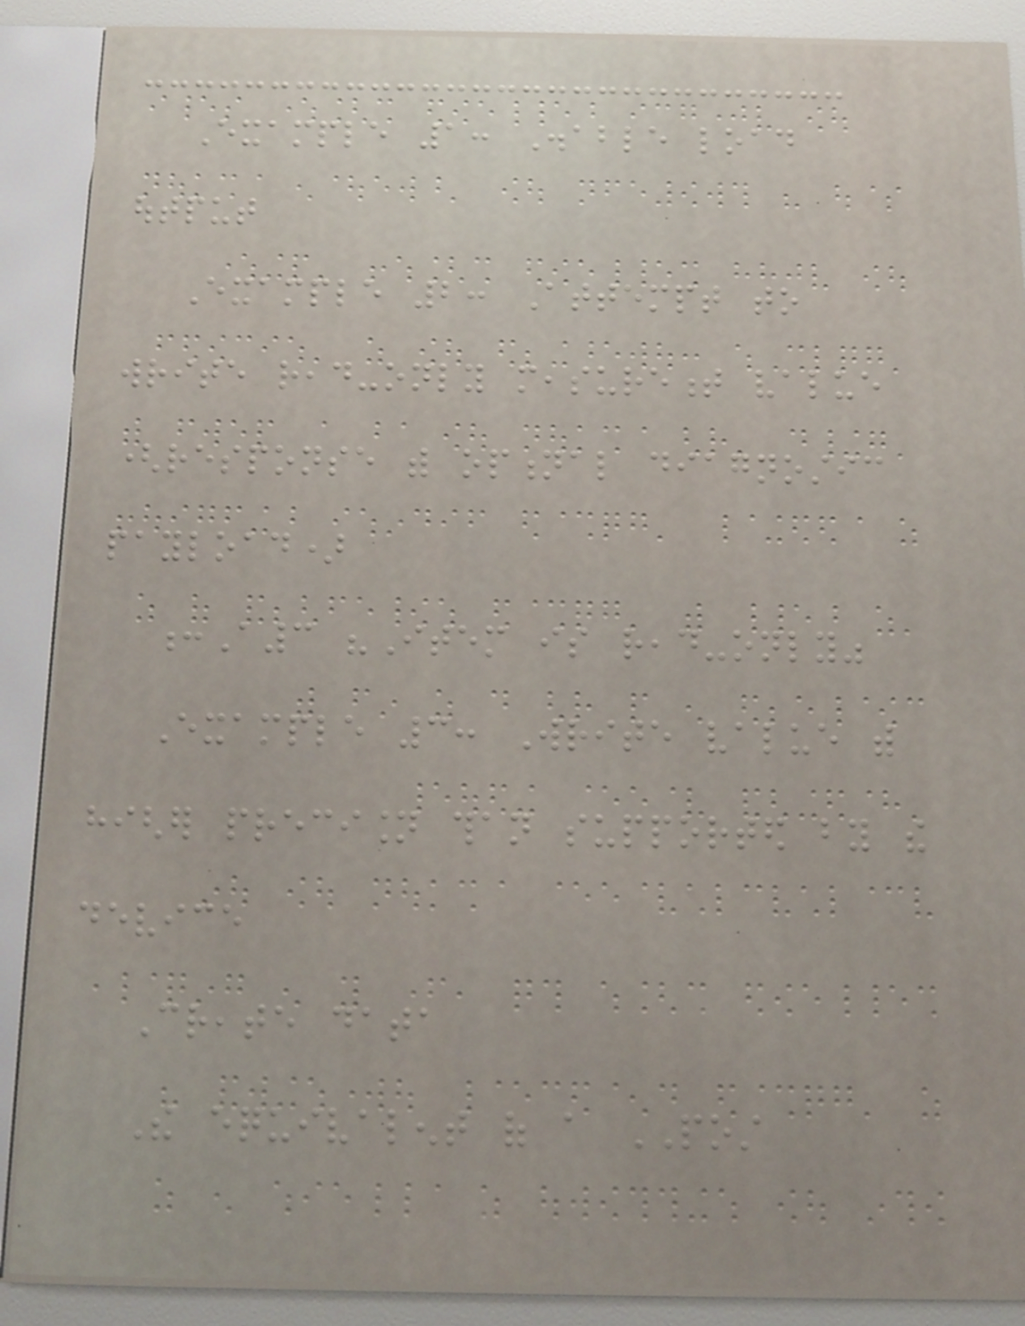Example 1: Disable load
output
Example 2: Attempt to
write read-only measurement value
(response with optional diagnostic
payload)
:A3 "Item is read-only"
Example 3: Write value with
higher precision than supported by the
device
Create data
The equivalent of a POST
